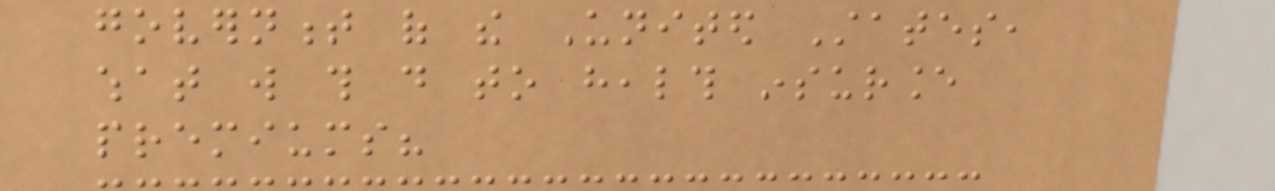government of the United States,
what will this do to health insurance
premiums?
